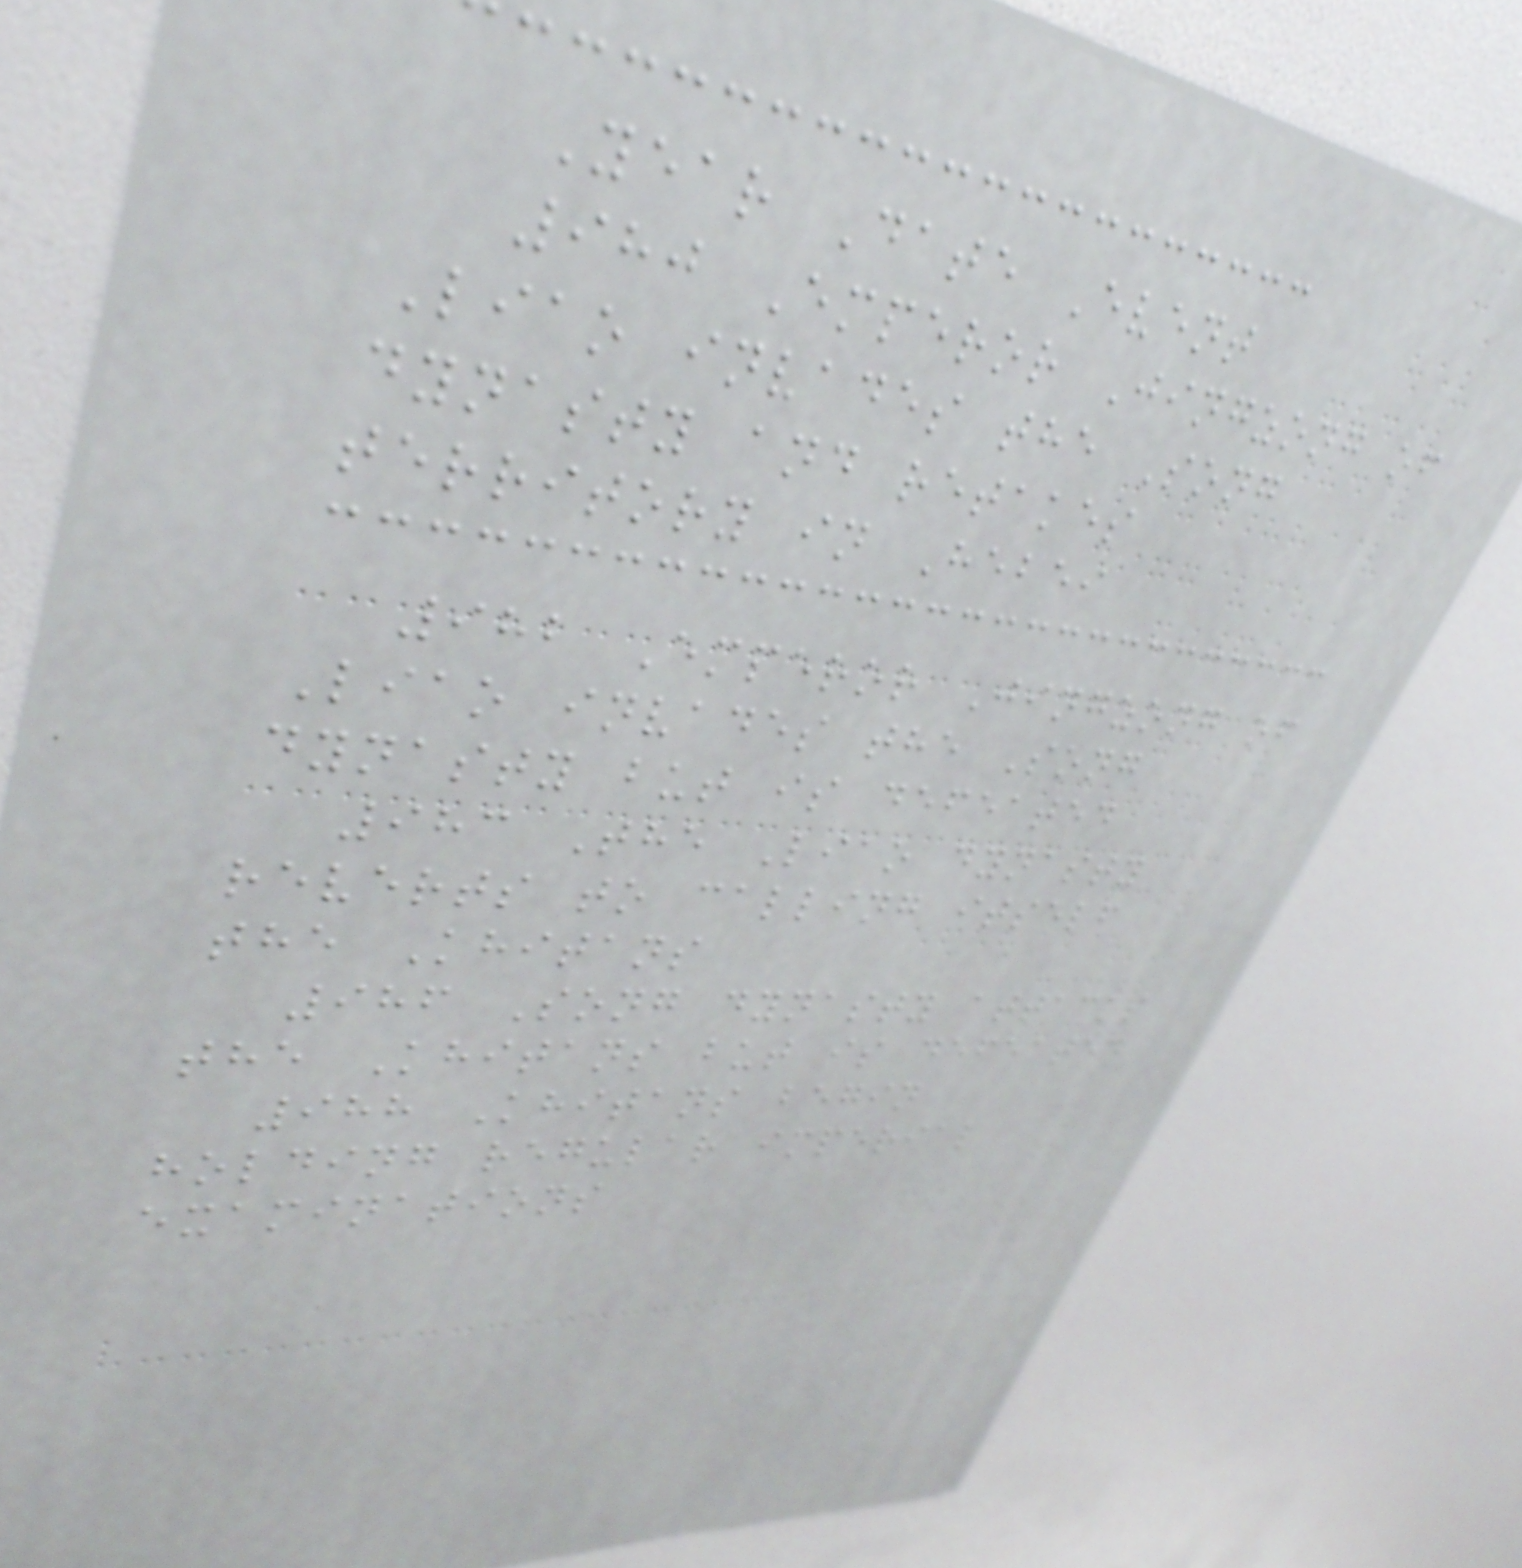Year Date Event
980 Emperor Jingzong of
Liao invades the Song
dynasty and retakes
territory in Hebei
982 Emperor Jingzong of
Liao invades the Song
dynasty but is defeated
983 The Liao dynasty
reverts to calling itself
the Khitans
986 Song dynasty attacks
the Khitans but is defeated
988 Khitans begin
holding regular imperial
examinations
